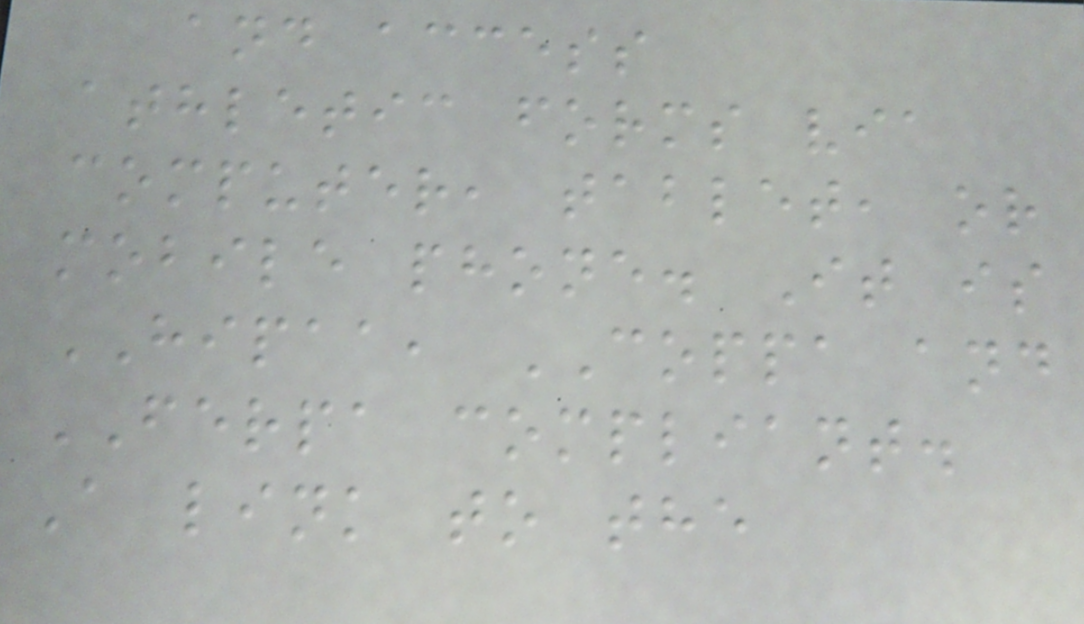and access
athletic forms via
computer, tablet, or
mobile phone. It is
HIPAA, COPPA and
FERPA compliant.
A link to the
